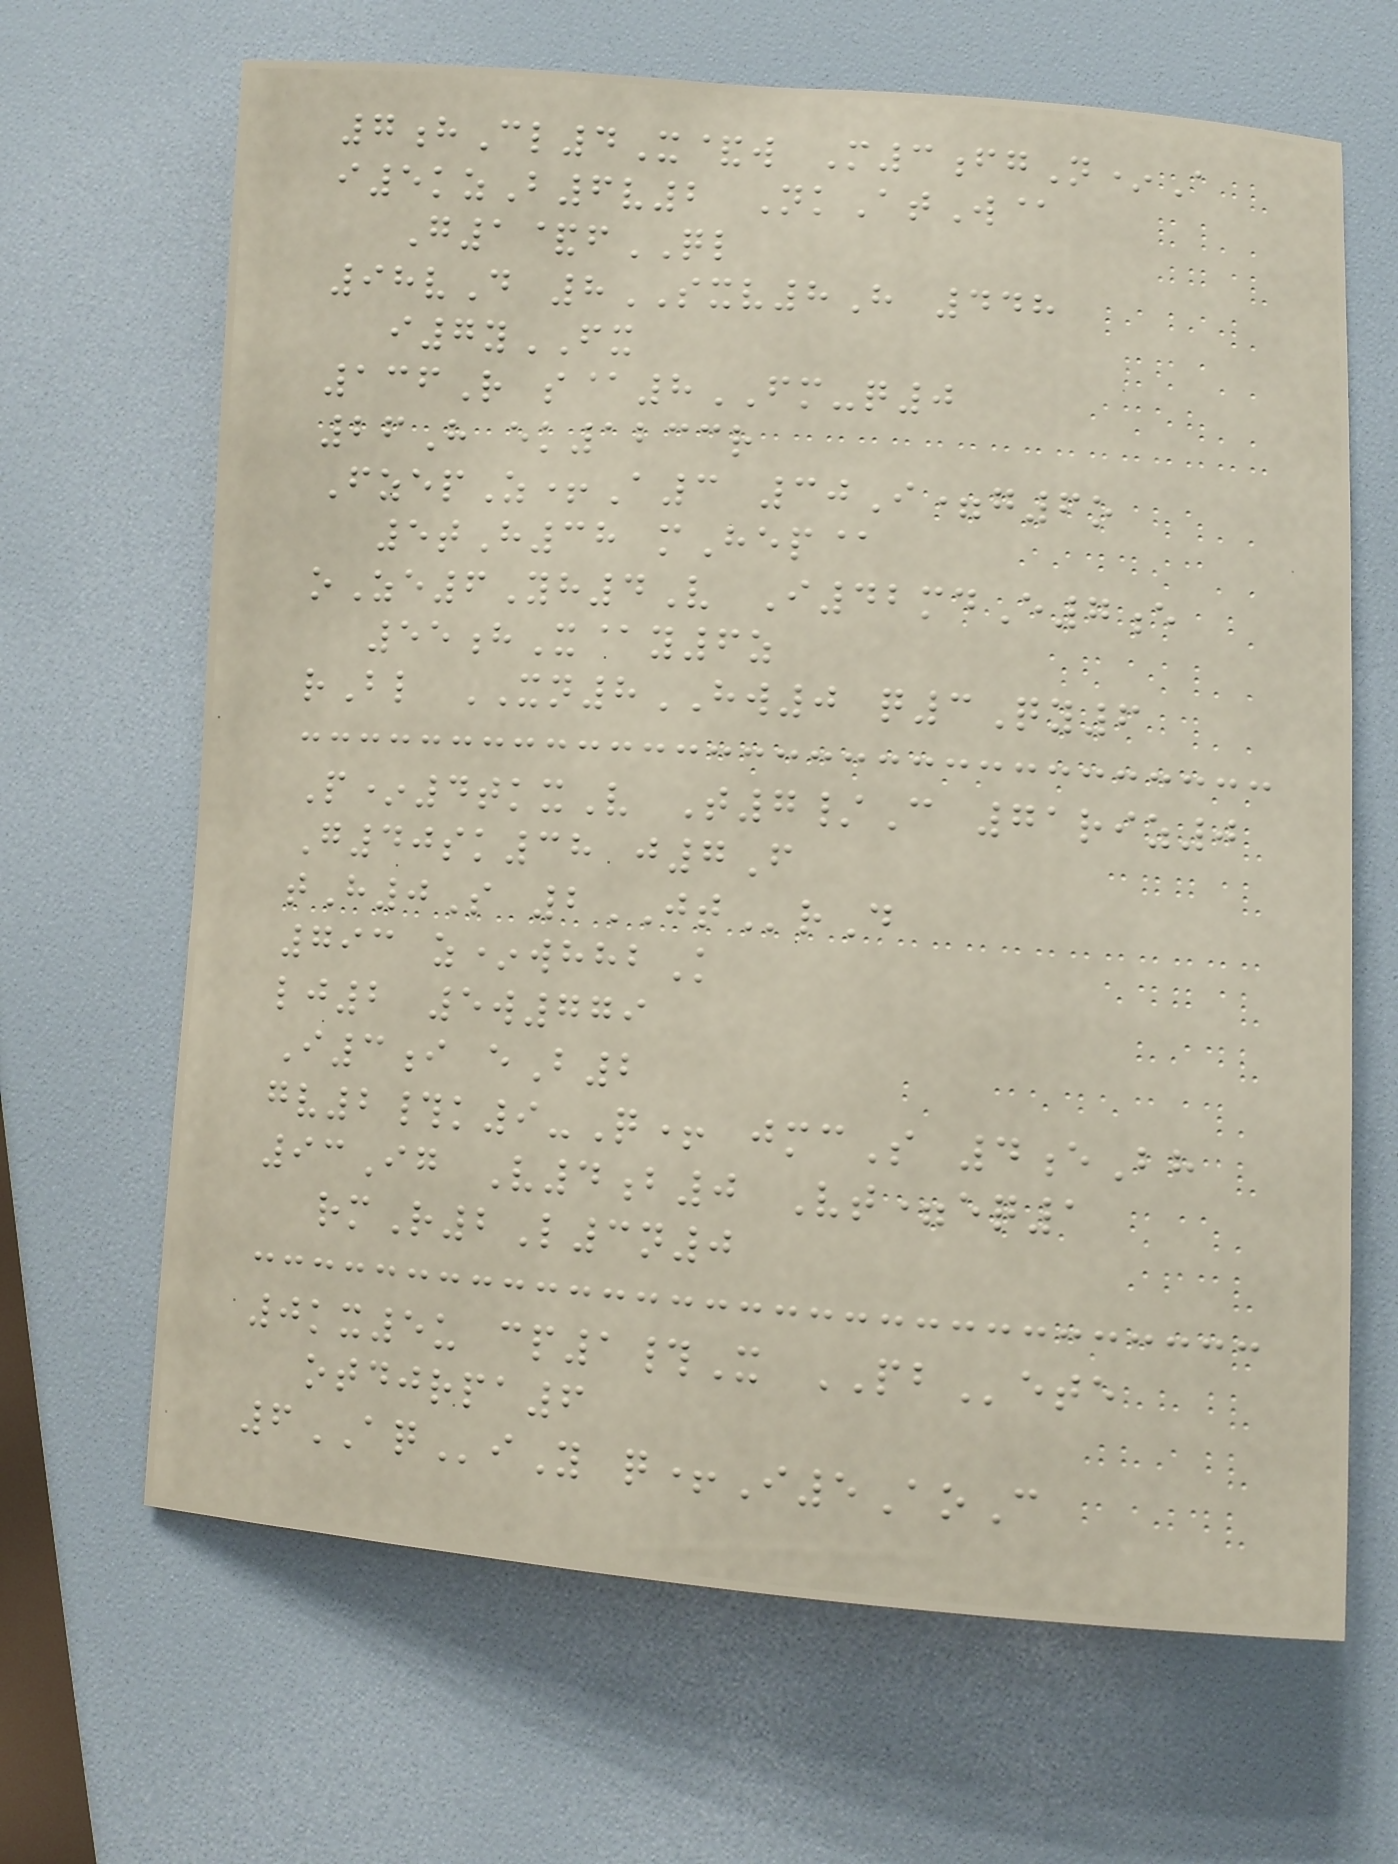7hCl4X&w M3fgN*A
i5kzB6v2 NkAtW@
G1&fQL
98vD 8SXV8H 448
i7yFX
136R s@8FM-q0
26H ek1233r
FzepZ+A3 30I=g6o
5tH38 mHep@
oZe6Yh4V I42mdE7e
55hX@y6z
rBl XN8HW0 q3Qy6
P*4tkxV T7/C 71riz0
G40sk38 j7F
tH0S 2JTrD
793 z*whhbK
lj2 5w779
I3i eB2
gv2#k9-Q+ jmcS 4eBh
93Ig V4b0 Vt=eq1
rmR2L3n0
0kx5u cp1#X PBete
otdjrpa6
6AQiY q+I5AoC
